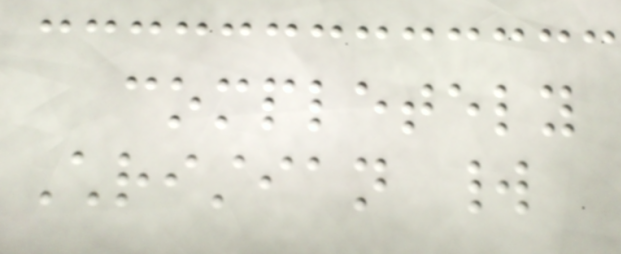completely
Christian world
